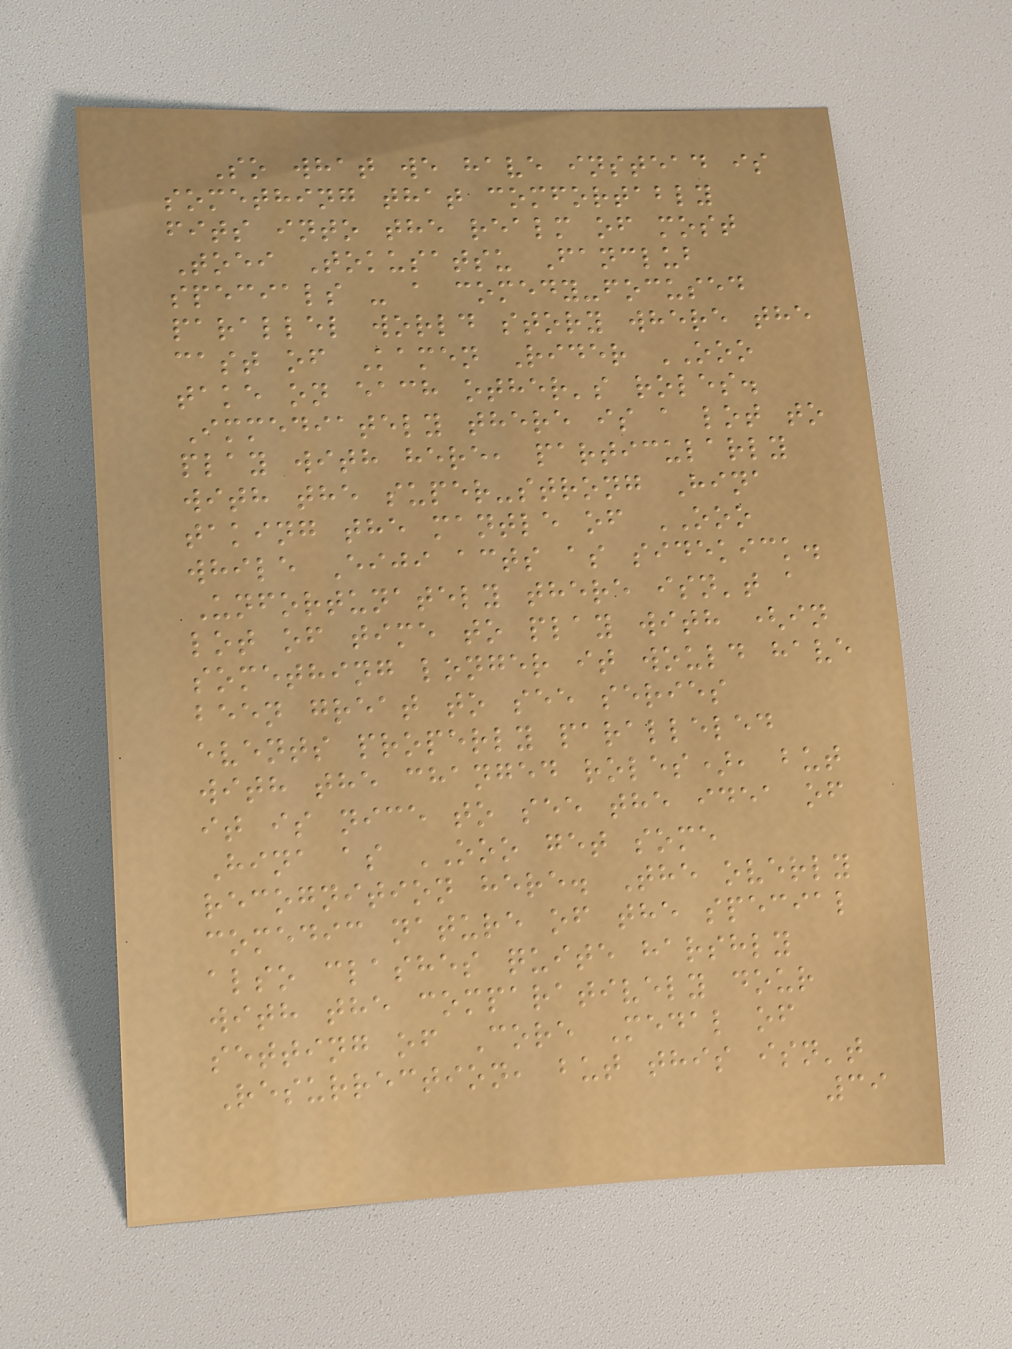So what we have instead is
something that comfortably
fits into the realm of most
Toei Tokusatsu Fanclub
specials - a comedy-focused
parallel world story where the
cast of Kamen Rider OOO
take on each other's roles.
Immediately there is a lot to
play with here, particularly
with the super-strong Hina
taking the mantle of OOO
while Eiji acts as sidekick.
Unfortunately there isn't a
lot of time to play with (in
something longer it would have
been great to see series
events properly paralleled
with the changed roles), but
it is nice to see the idea of
Hina as OOO get some
recognition here. The overly
comedic nature of the special
also clashes quite harshly
with the comparatively dour
setting of Core Medal of
Resurrection, but this isn't
39
